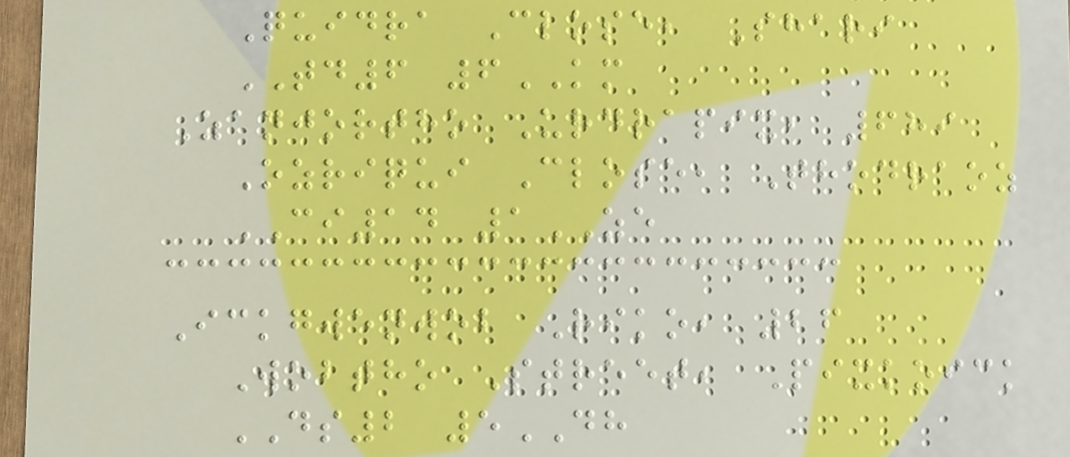Quidra Close, Shari
TD6 6KM
Zanjortho Urdrapix, 689
Ozriqui Close, Thodraoz
CI14 1ZE
Ickgwenwob Riko, 26
Wobtho Street, Pixkoick
DS2 5DH
